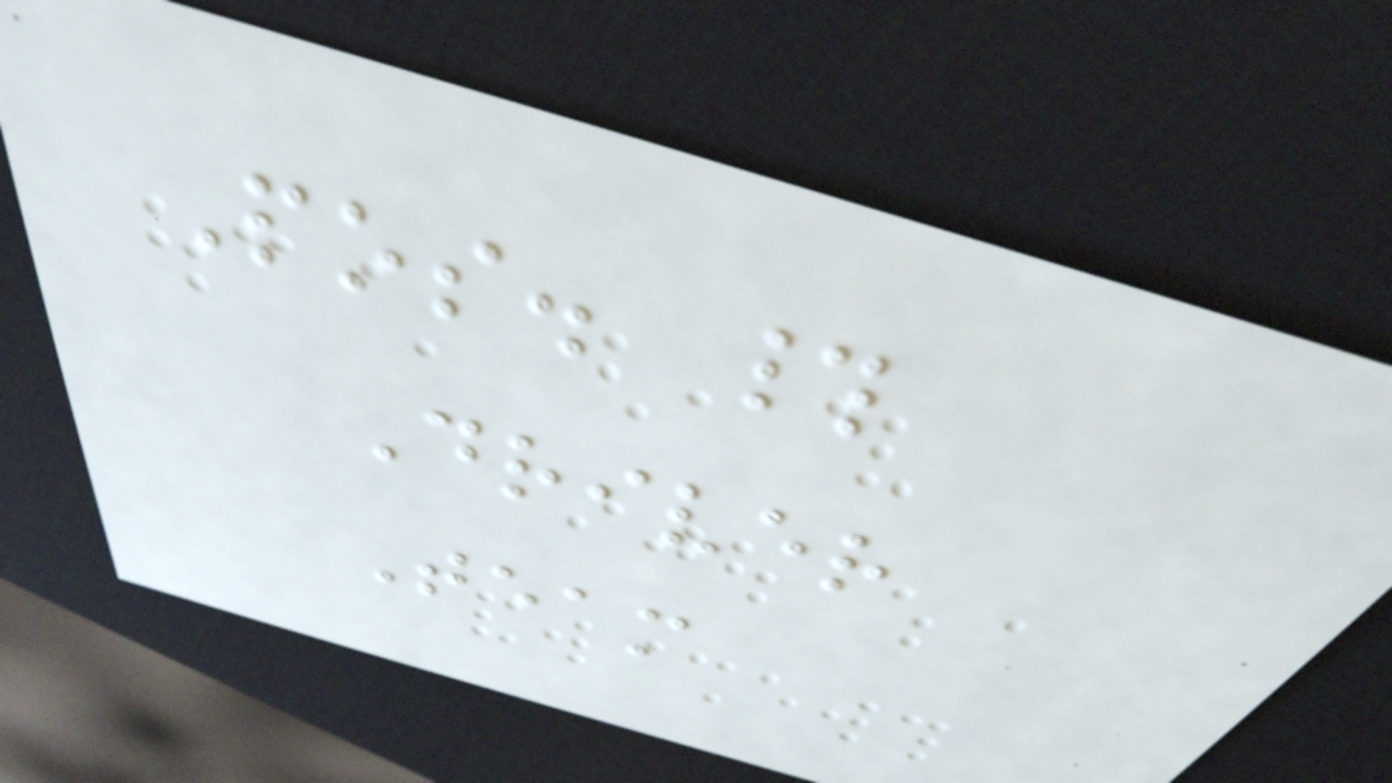Pos. #
Driver
Team
